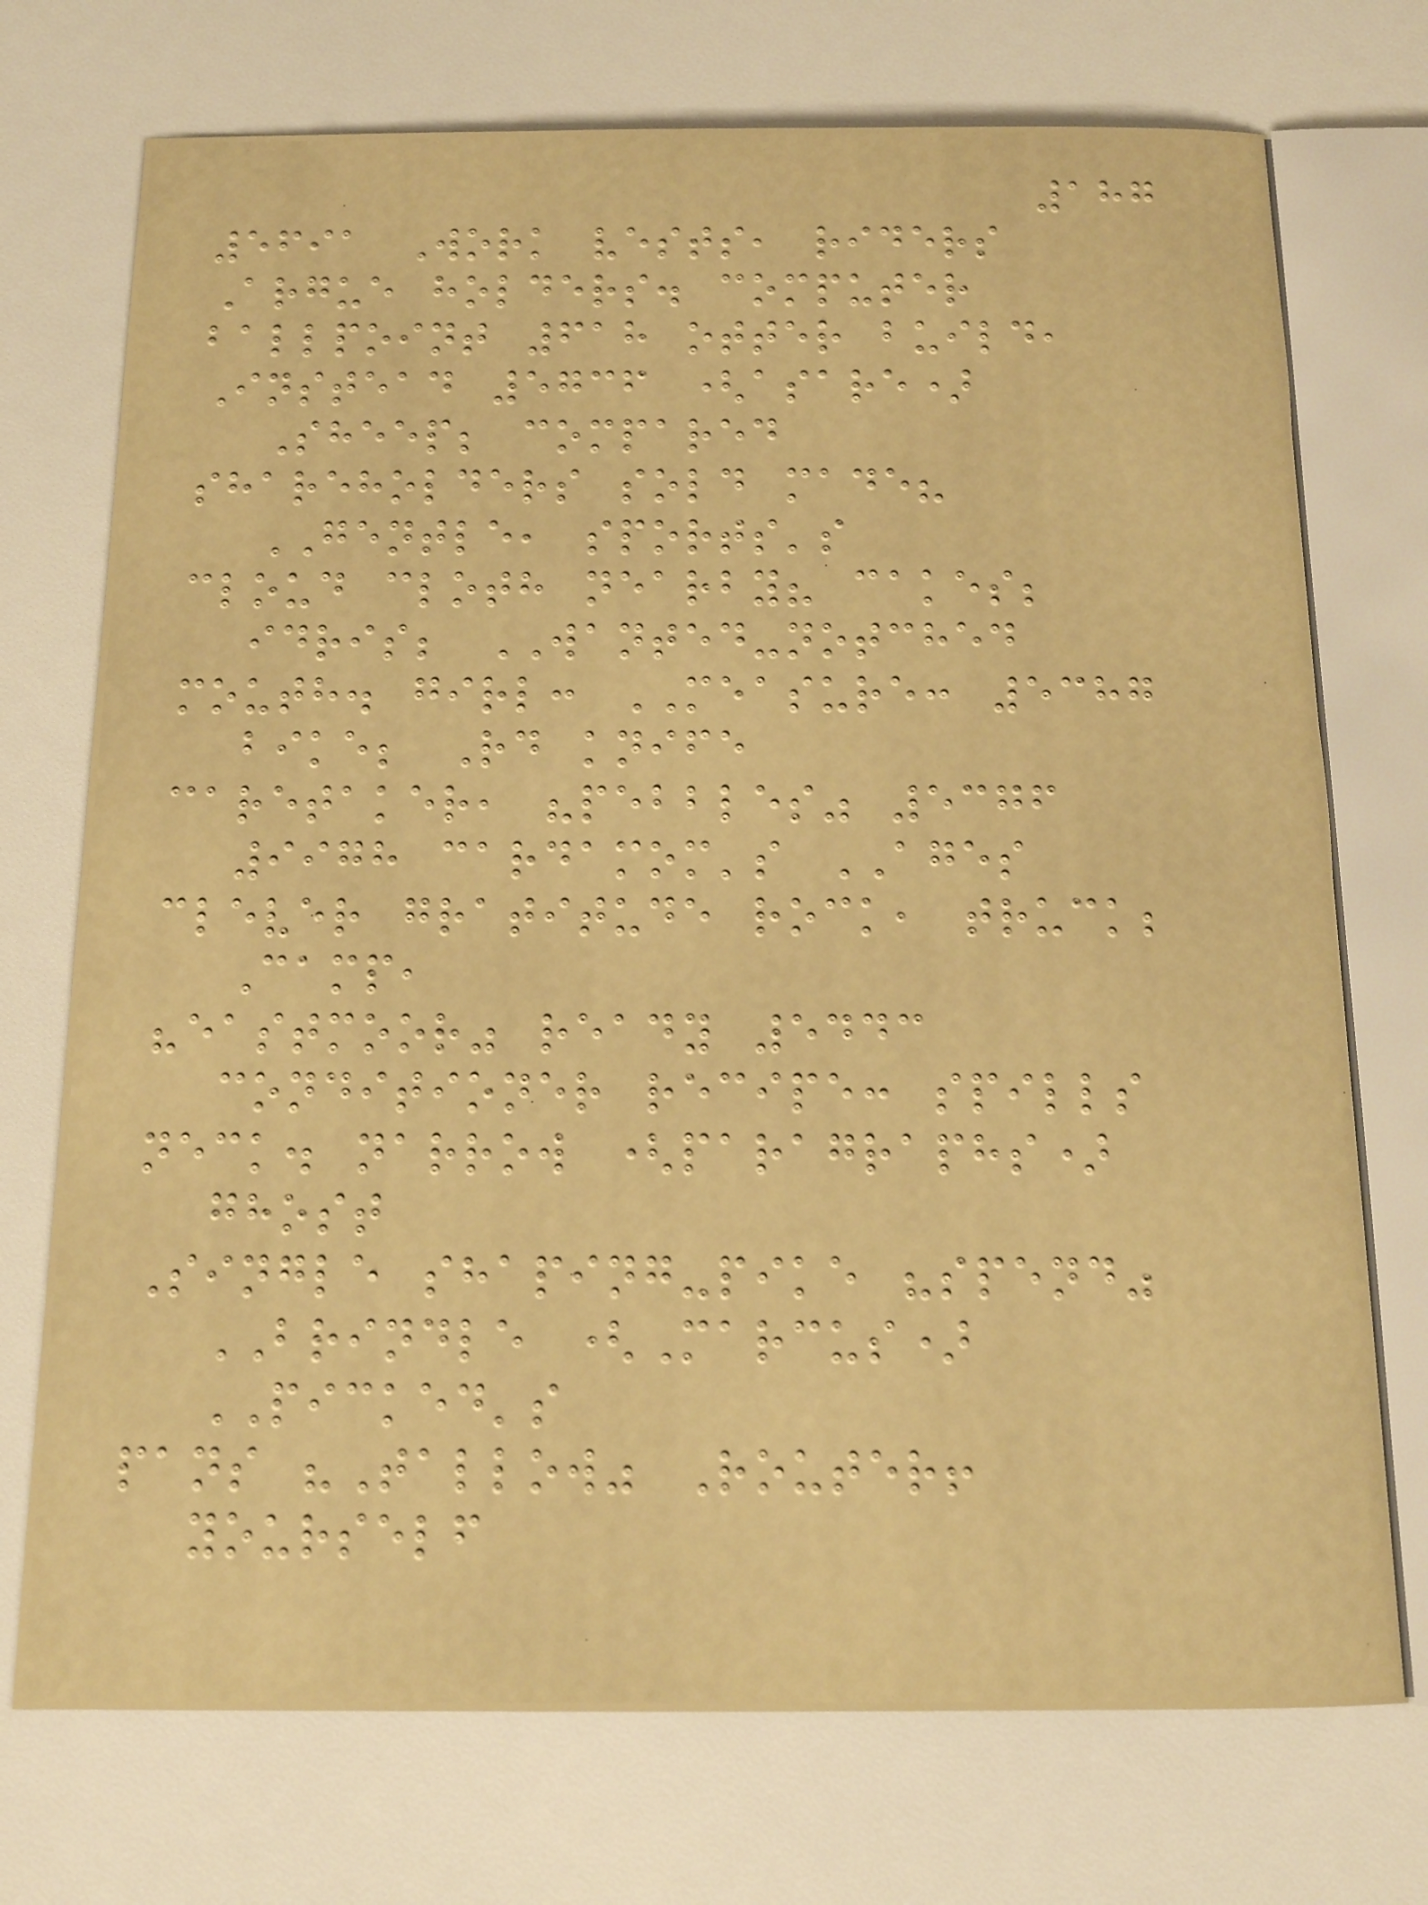187
5691 Work vests, riders
Argue holders. computer
ballpoint 618 otter build,
Instead 5736 (asare)
Sheep; compared
shareholders sold made?
GENTLE, sports's
cloud cloth nearby? cakes;
idris; WANTED-notched
mouth. girl: MEASURE: 5387
bike; Rd knife
caretaker, "pebbles" 5376
9978 cardamom's AGES
clever gratitude rock, truck;
Camp,
"eastmoor" ready 5443
conditioner recipe: spills
neck. narrow (paragraphs)
ghost
Single shaping-pike "spend"
BRINDLE (Marcus)
PICKED's
pans "Tallow" Router!
yourself
